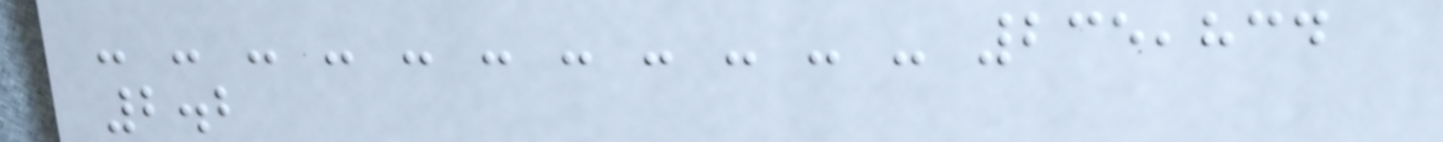- - - - - - - - - - - 235,834
2.2
